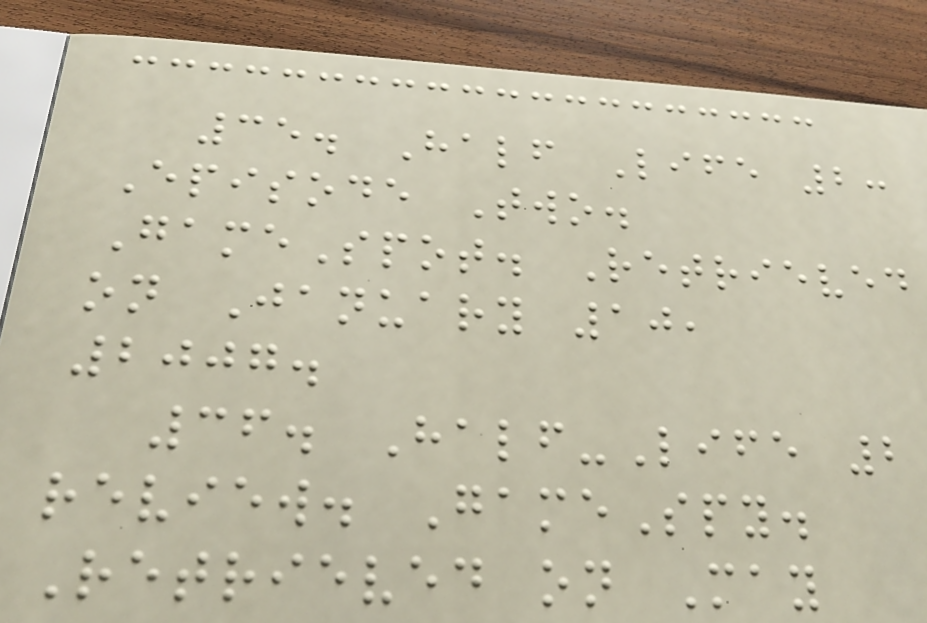35. Half Life 2:
Episode Two.
GameSpot. Retrieved
on January 10,
2007.
36. Half-Life 2
review. GameSpy.
Retrieved on May
